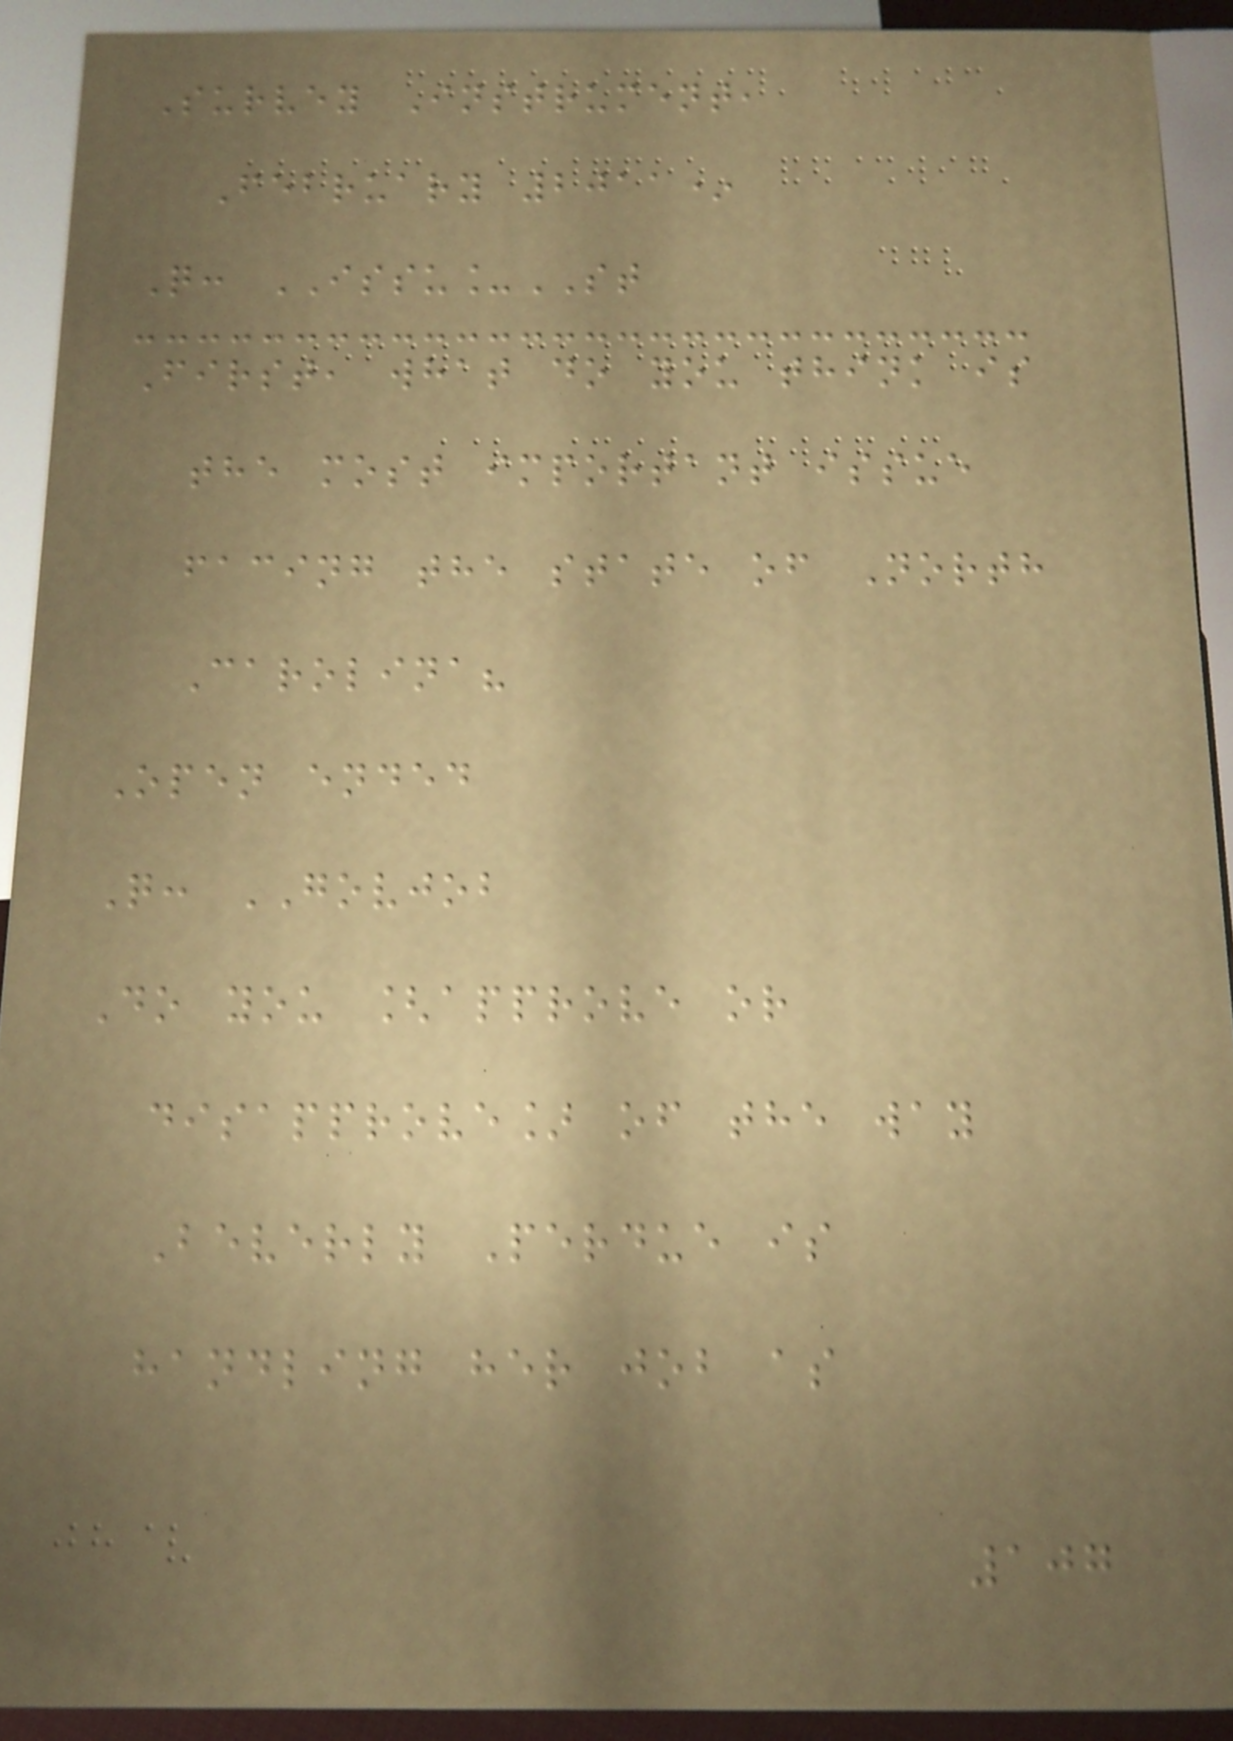Survey Instrument,
February 2011*
Q: ISSU_ST
First, what do you think is
the most important issue
facing the state of North
Carolina?
Open ended
Q: GOVJOB
Do you [approve or
disapprove] of the way
Beverly Perdue is
handling her job as
107
